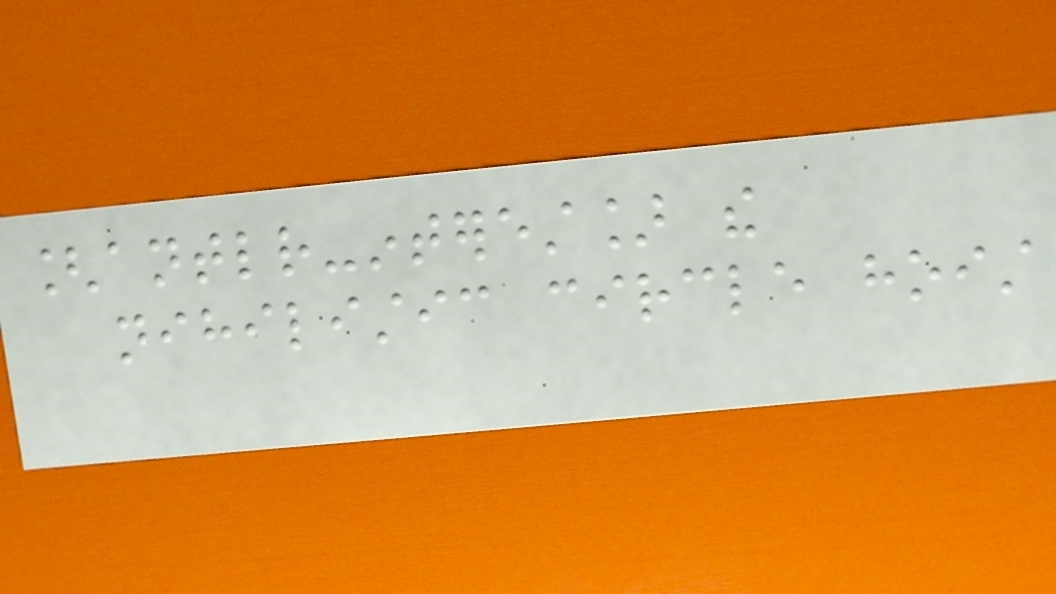[antlr-interest] the
nihilistic circle hoist
